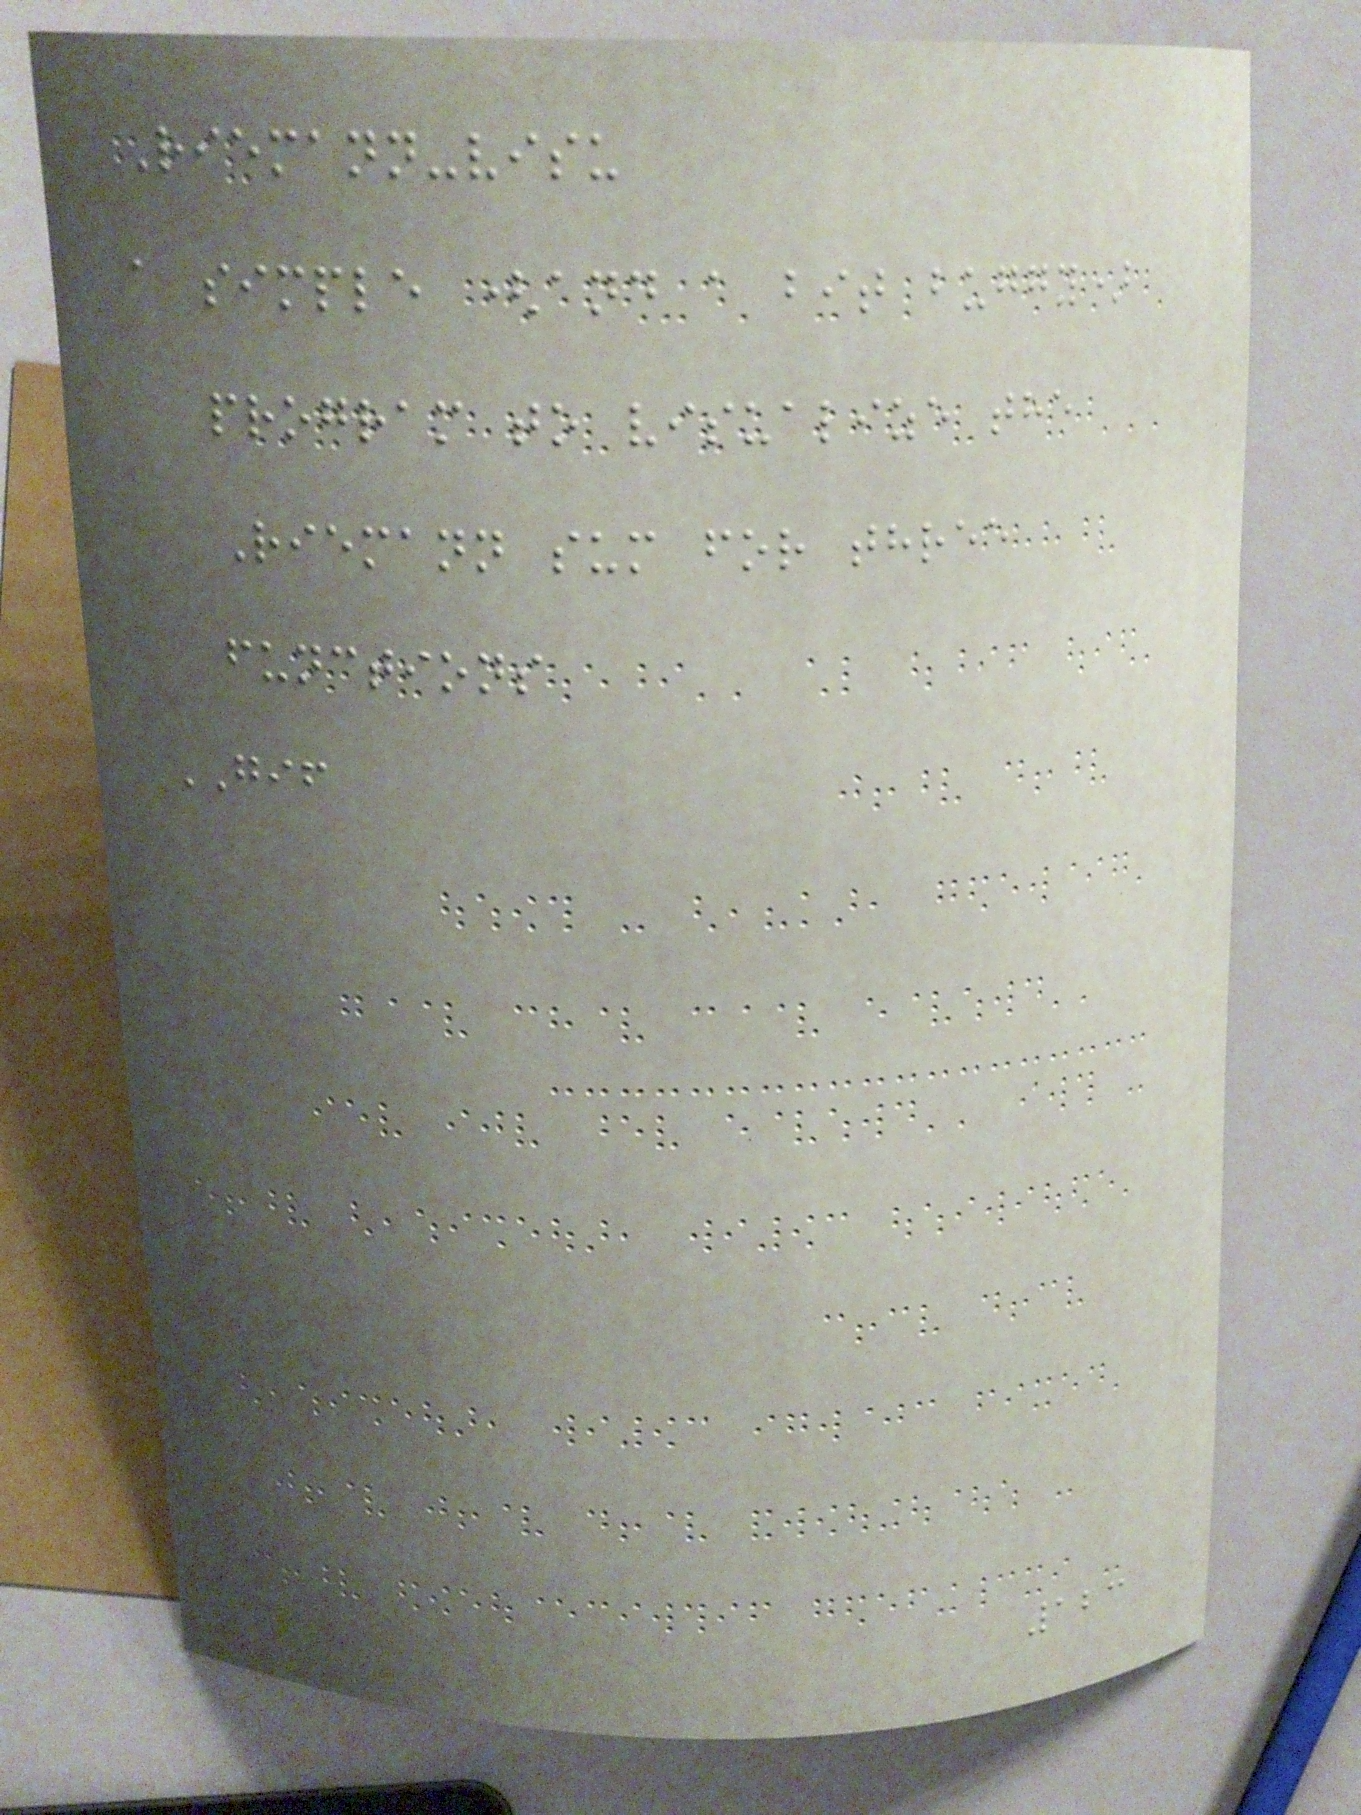Riemann-visu
a simple (and a bit buggy)
program to visualize the
Riemann sum for three
functions
GIF
123
